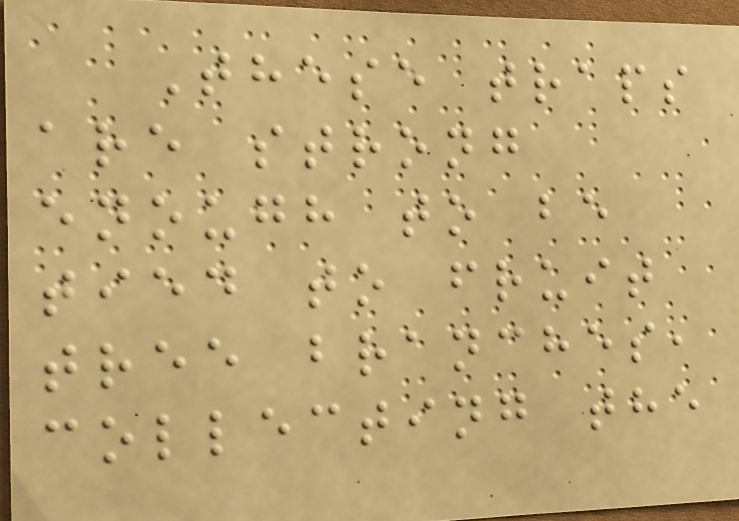These traps
are strong
enough to be
tied to fruit
tree branches,
collecting the
